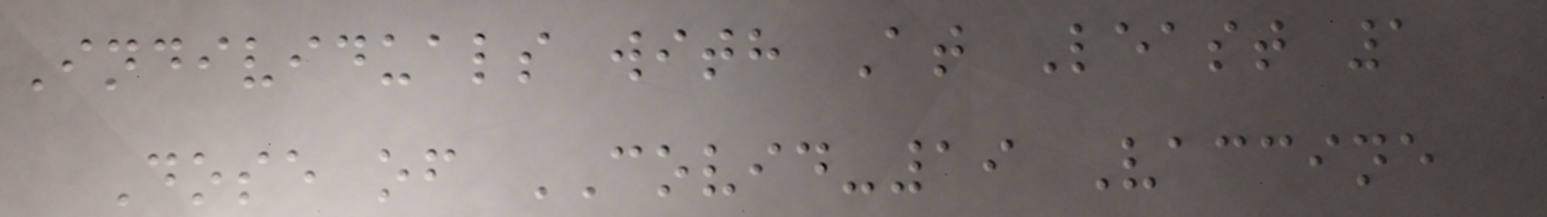Individuals with At Least 1
Dose of COVID-19 Vaccine
